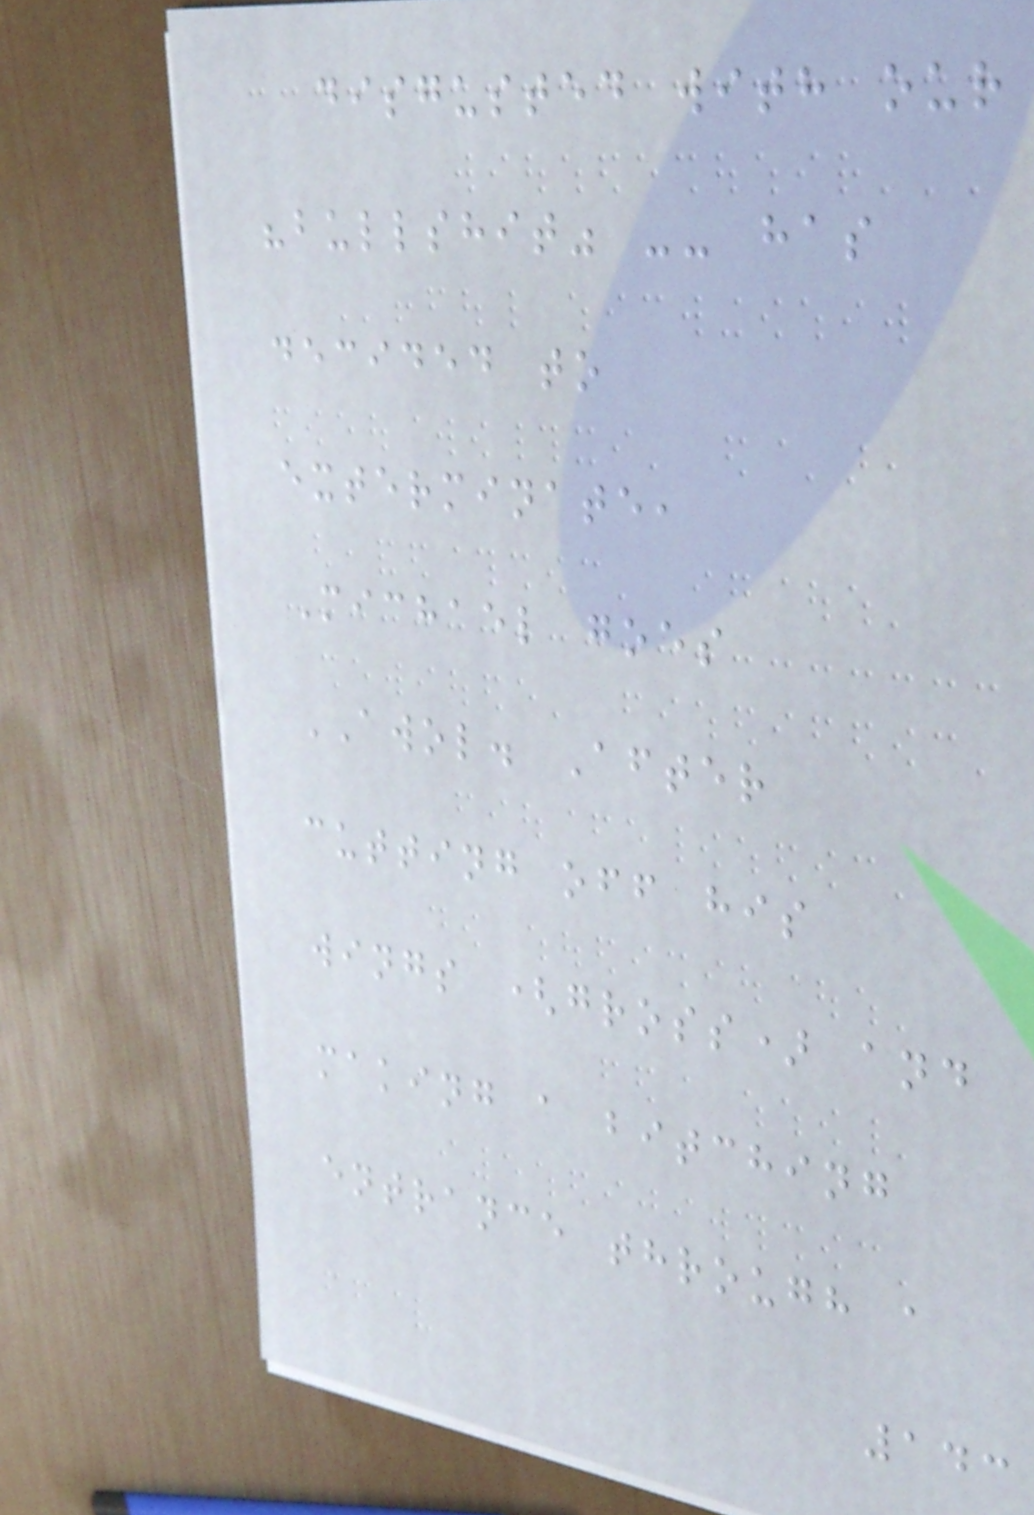disgusted with our
"bullshit" -- has
decided to
exterminate,
Michael goes
AWOL. After
cutting off his
wings (gross) and
making a bitching
entrance through a
143
